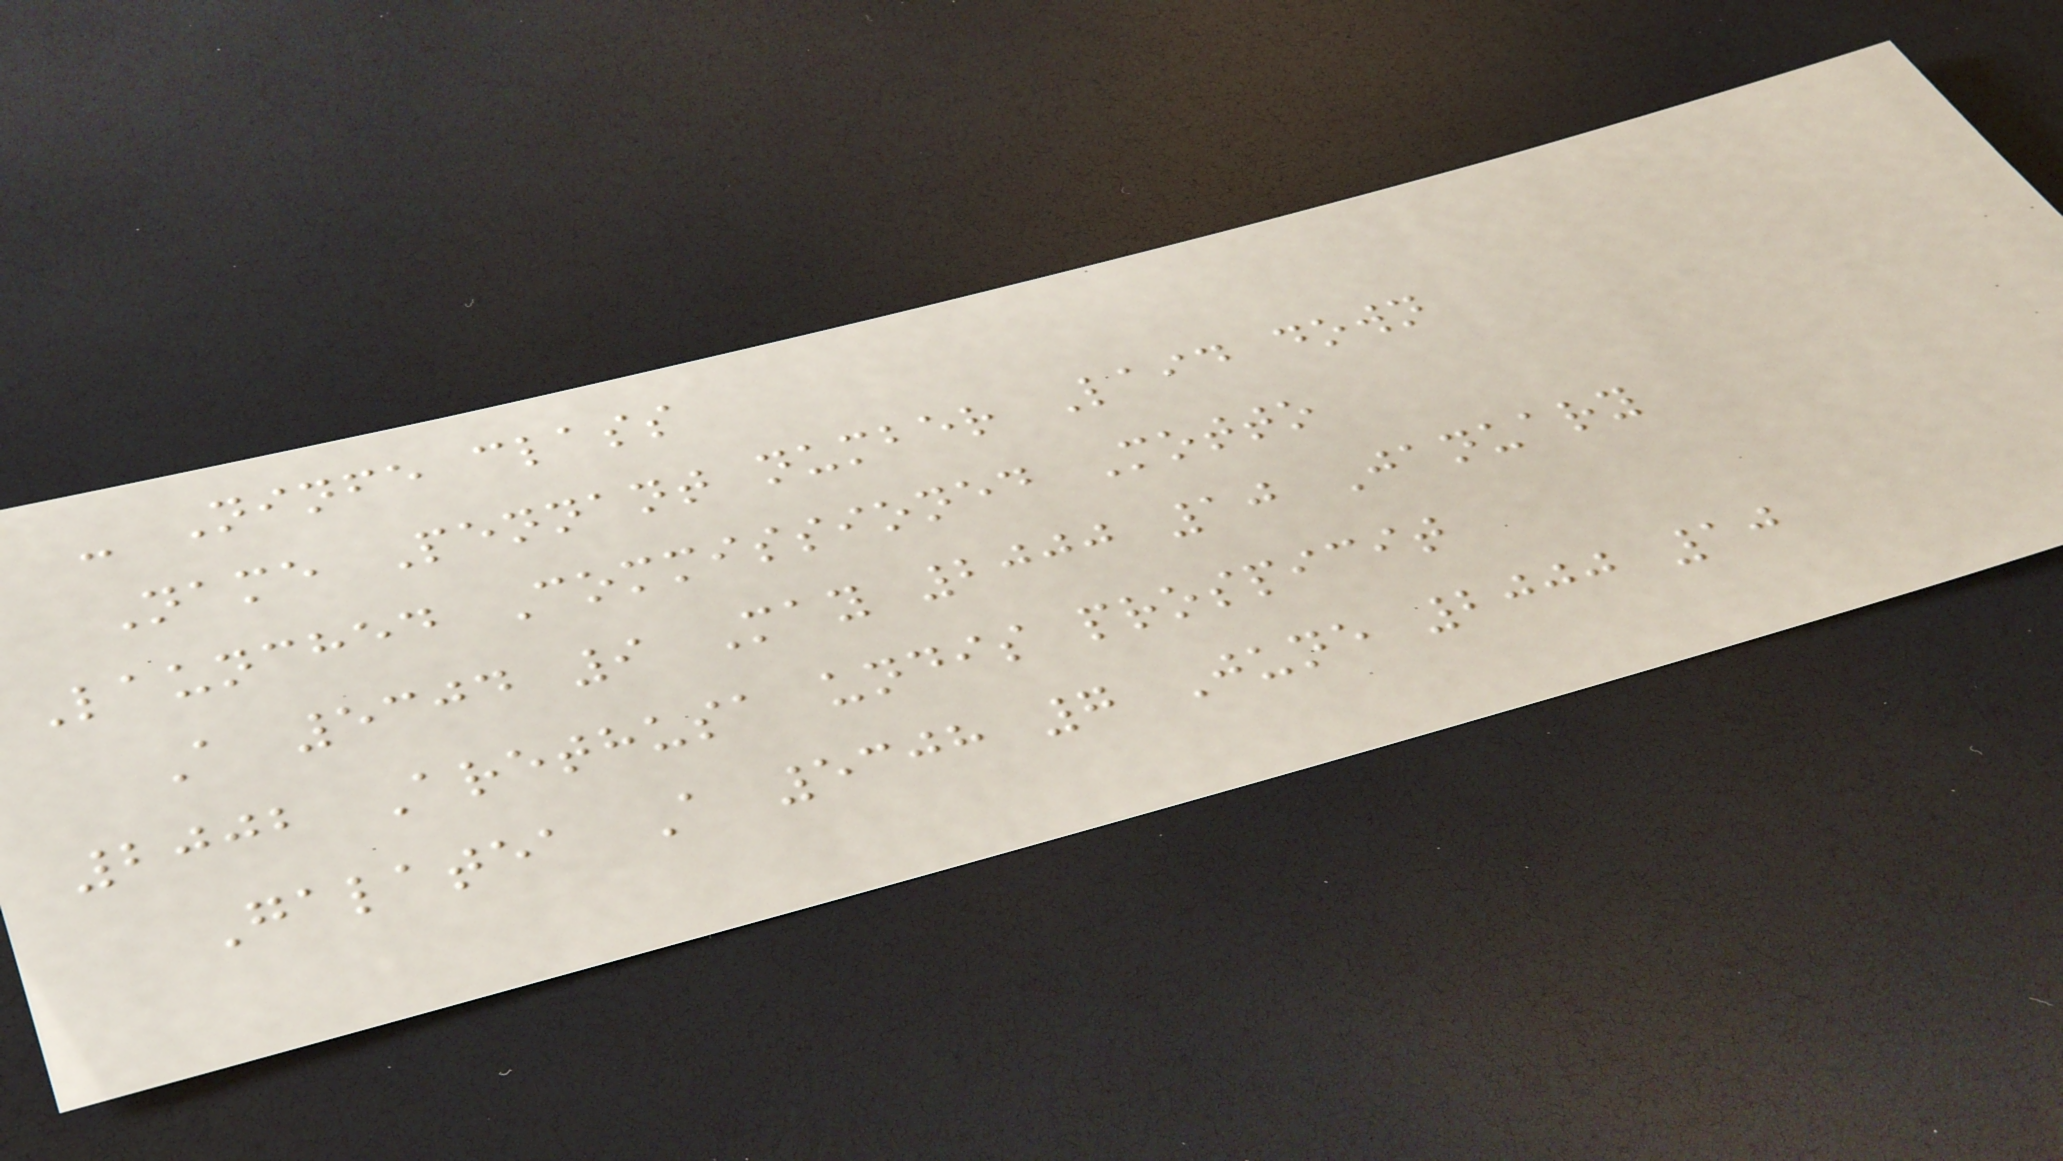- Ninfe class
Name Pennant number Laid down
Launched Commissioned Motto
A 5304 9 May 2000 10 January
2002 Arethusa undis prospicit
Galatea A 5308 7 June 2000 10
